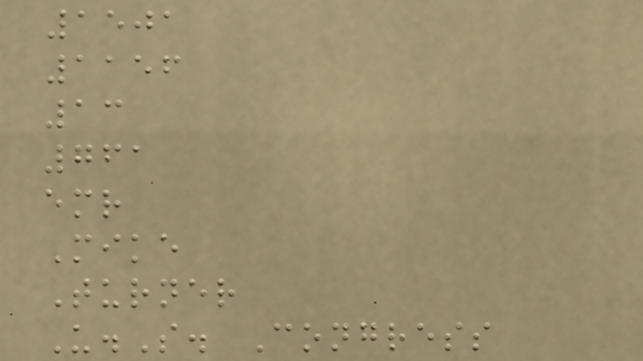1501
1156
13
761
emr
Mike
Turner
U.S. Congress
